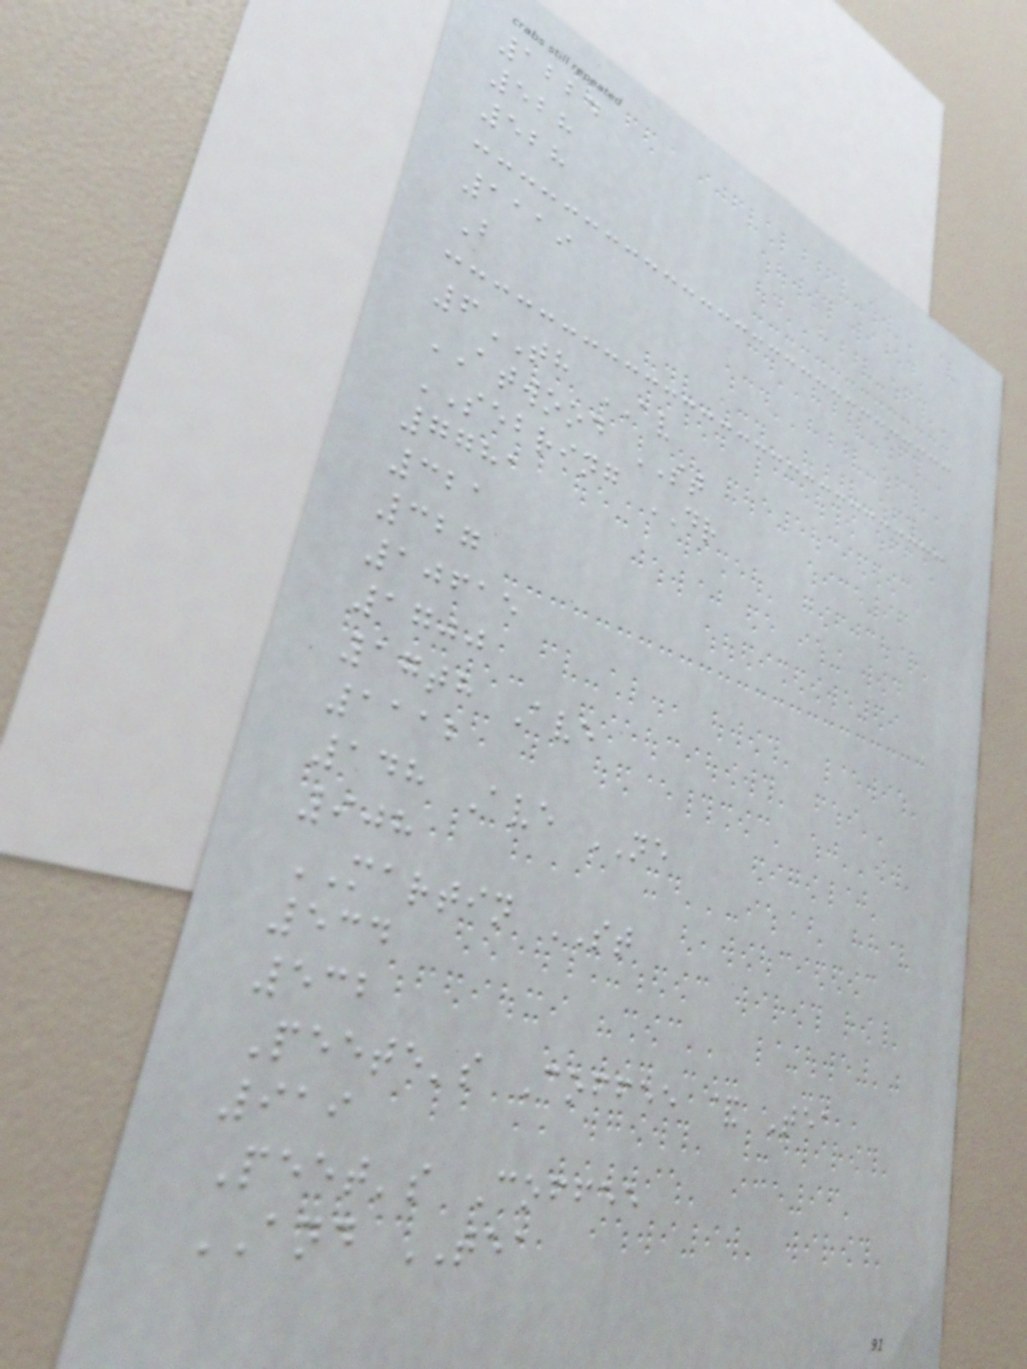1224
528
528
1119
B
6TH AV
ATWOOD ST
SEBRING DR
7781
321
327
10615
1700
17th Ave
1112
148 Ave NE
908
MARTIN ST
534
532
Peete's Coffee & Tea
919
Peet's Coffee
AND TEA
